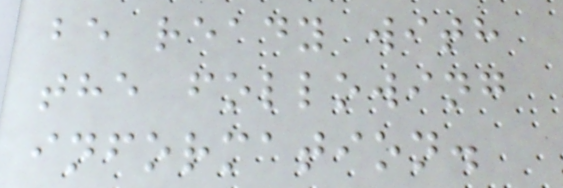be ready with
the following
information.
